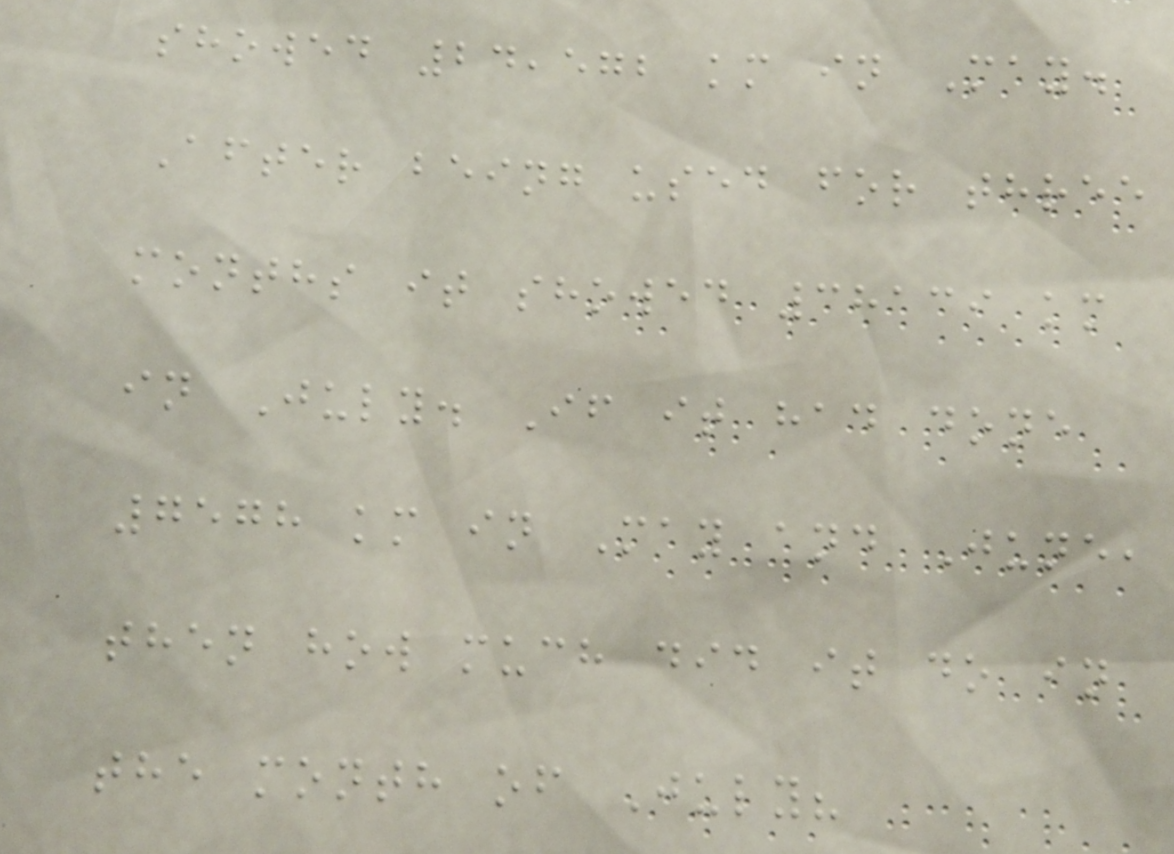showed 24,572 km in May.
After being used for three
months it showed 38139 km
in July. If it had done
7578 km in May and June,
then how much did it do in
the month of July?
